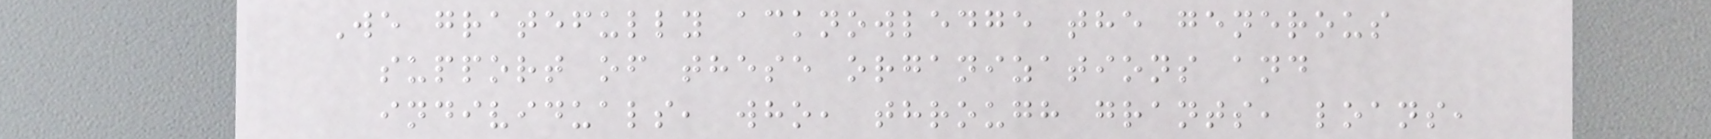We gratefully acknowledge the generous
support of these organizations and
individuals, who, through grants, loans,
